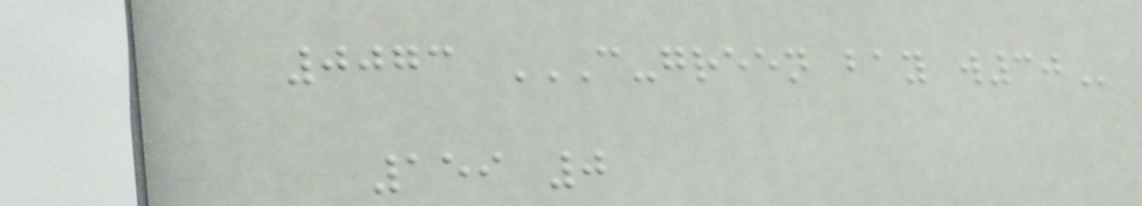0073 C-GREEN BAY W30
159 0
